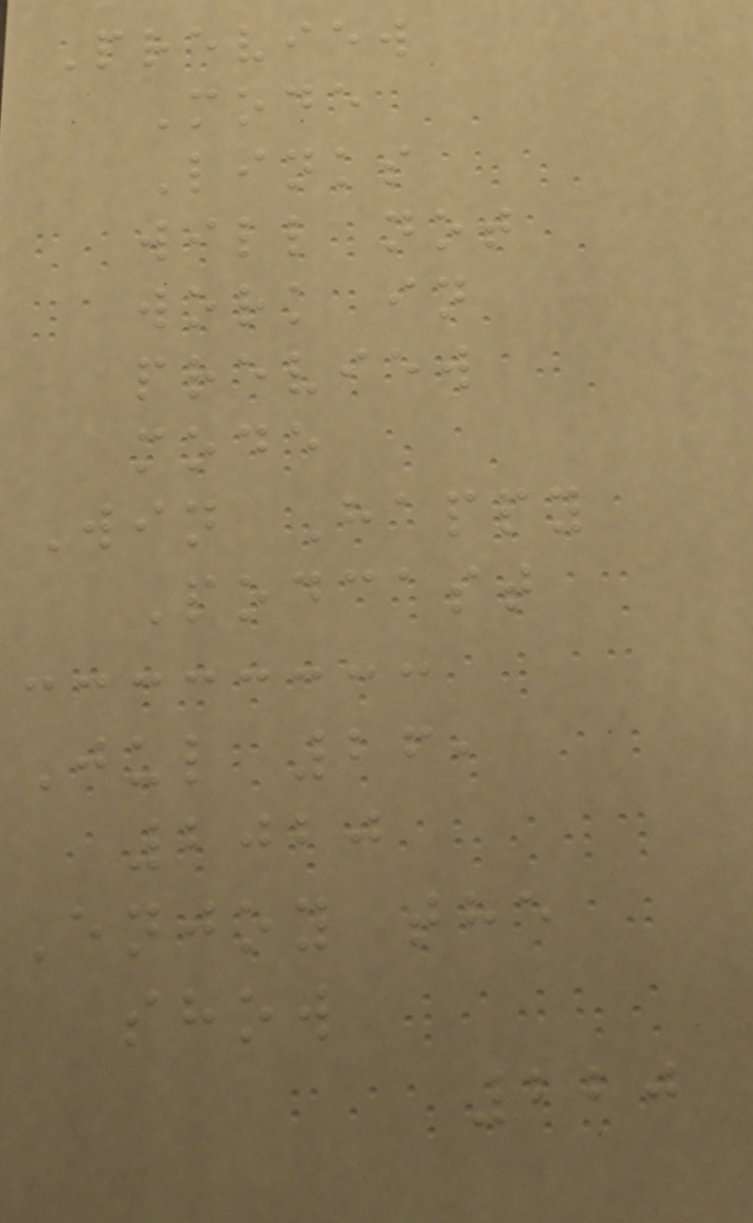Preview
Mode
Links
will not
work in
preview
mode
Win Happy
Podcast
Jul 26,
2020
Enjoy the
show
220
